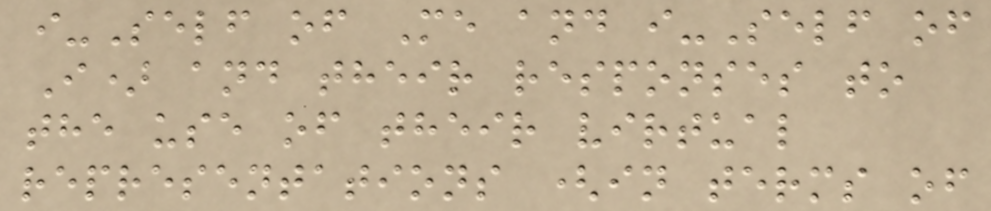i-Self of Me and i-Self of
I) and their responses to
the use of their virtual
representations (in terms of
